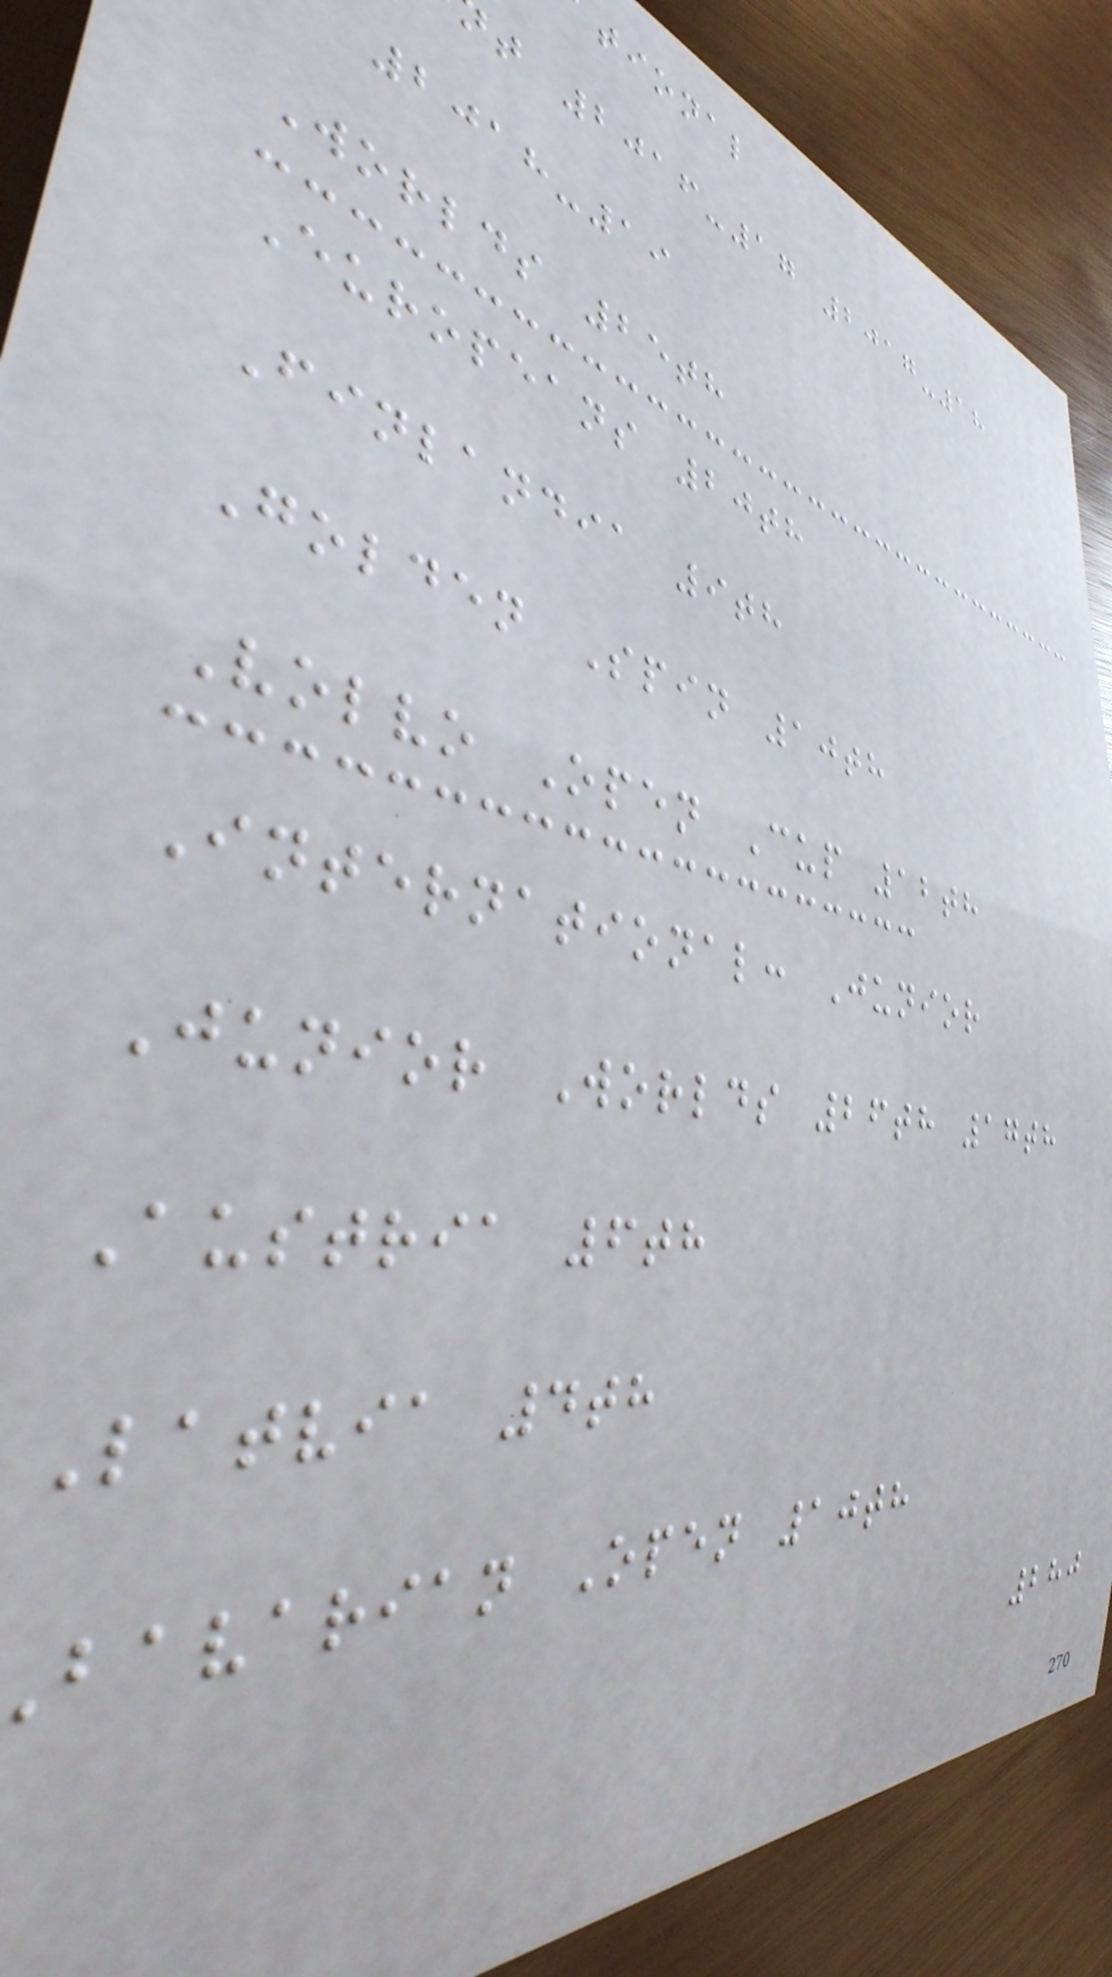tional
t 2016-17 2017-18
2018-19
Worlds 25th
Europeans 20th
Finlandia 9th
Golden Spin 10th
Volvo Open Cup 12th
International: Junior
Junior Worlds 26th 17th
Austria 6th
Latvia 4th
bavarian Open 10th
280
